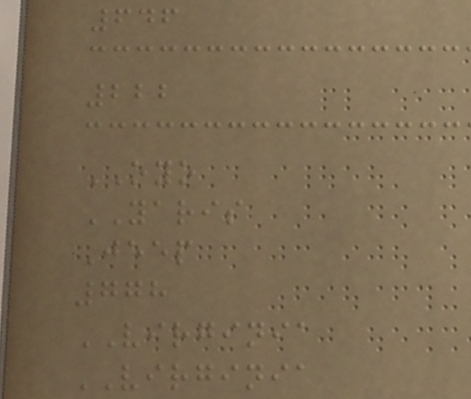646
222
OYO
YARIS
Jeep
778
VIRGINIA
VIRGINIA
